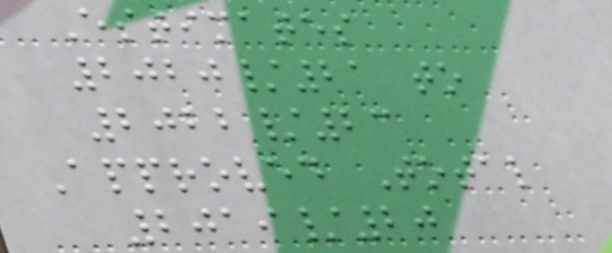Estimates
2020/21 to
2022/23
Approved Total
2019/20
